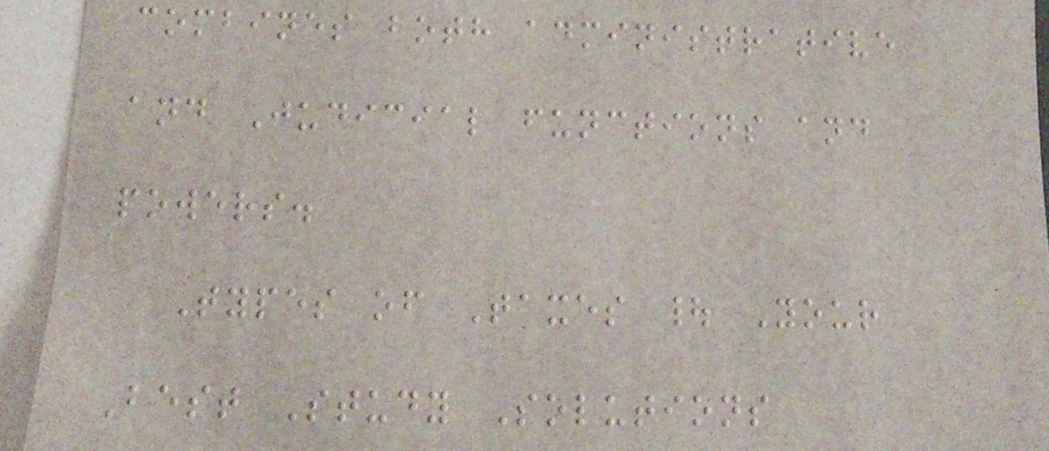combines both administrative
and Judicial functions and
powers.
Types of Taxes | Your
Best Study Solutions
